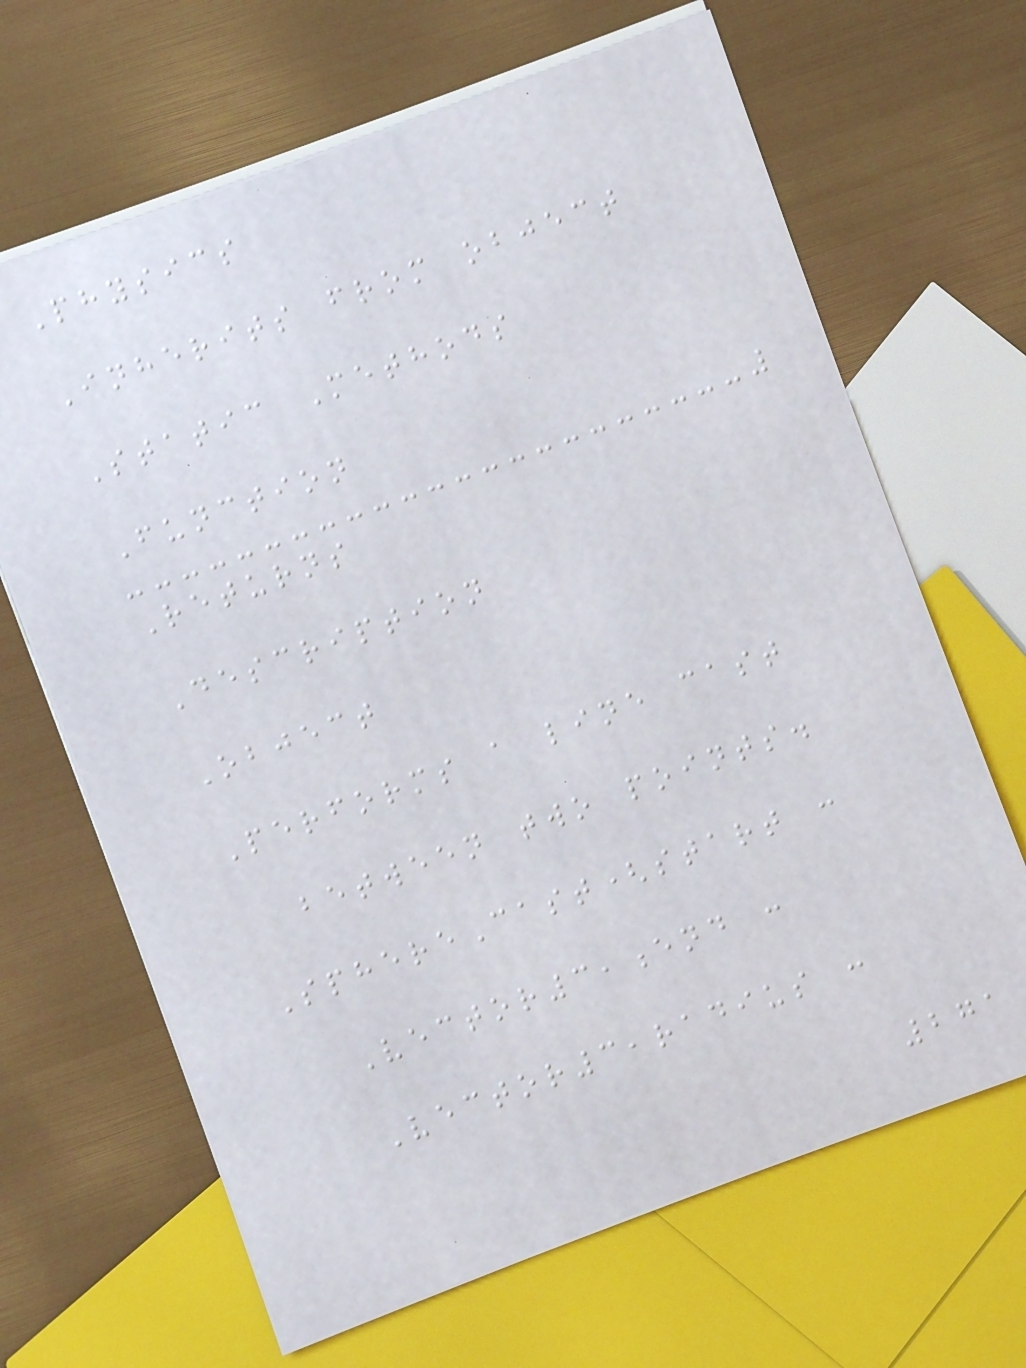Physics
Inherits from object
Static Methods
Function
Returns
Description
Object
Performs a line cast
between two points.
SphereCast(start :
Vector3,end :
Vector3,radius :
271
